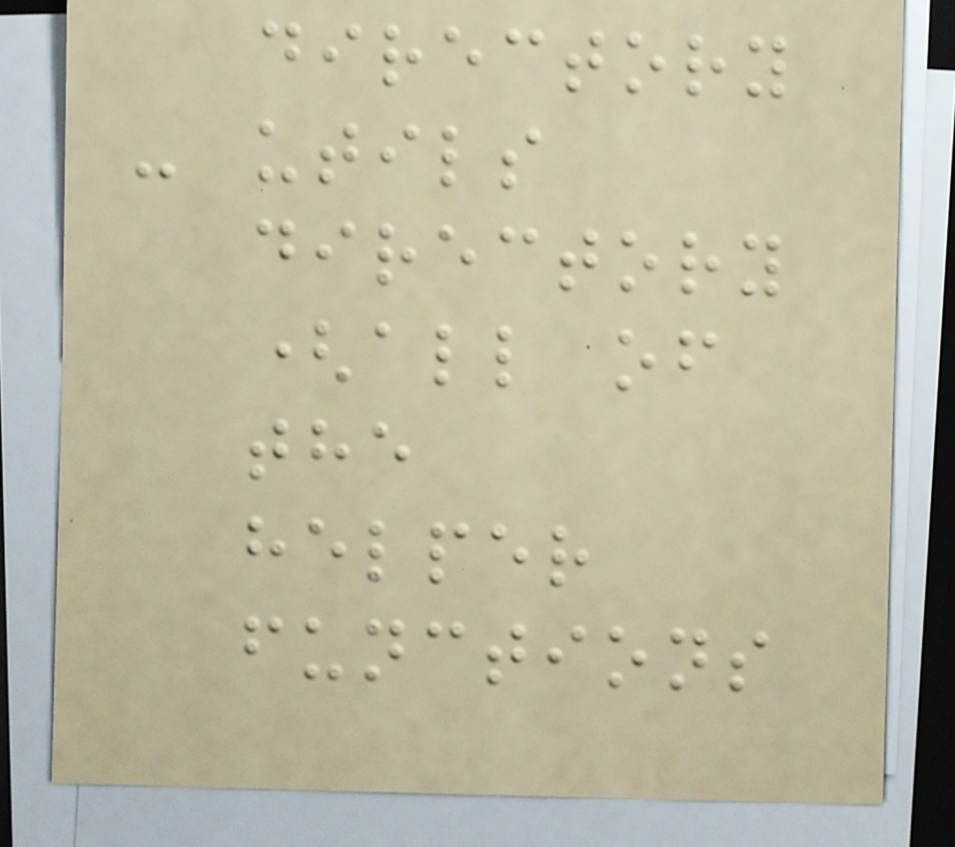directory
- utils
directory
(all of
the
helper
functions
